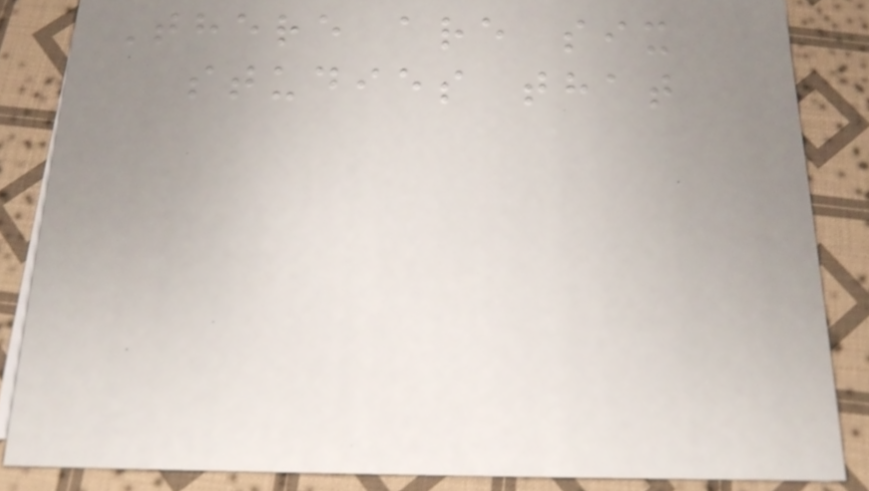There are six
studies that
